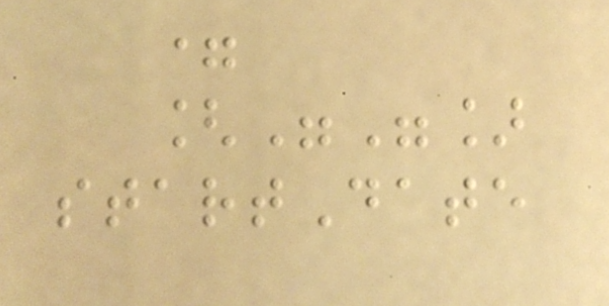=
[""]
startDate
